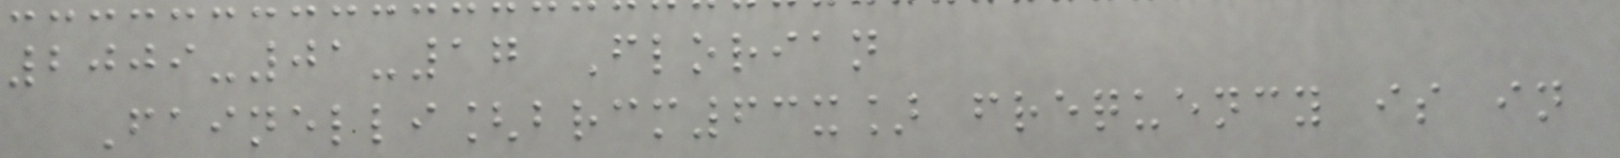2009-01-17 Florian
Fainelli[brcm63x] frequency is in
